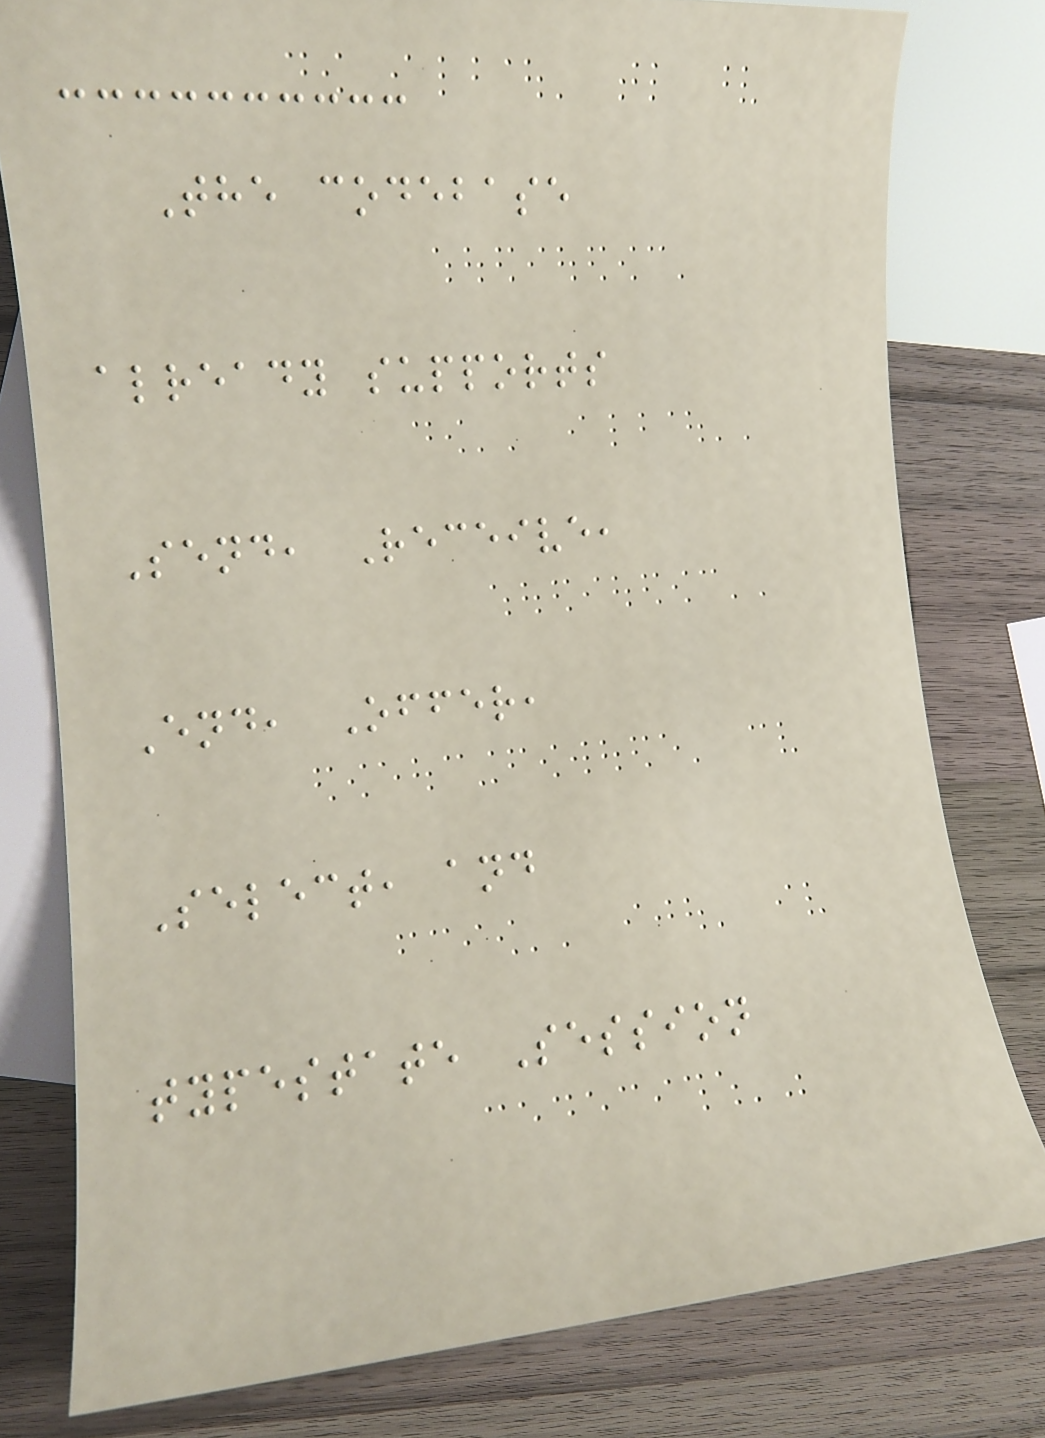The codebase
already supports
Send, Receive,
End, Offer,
Select, and
typestate Session
